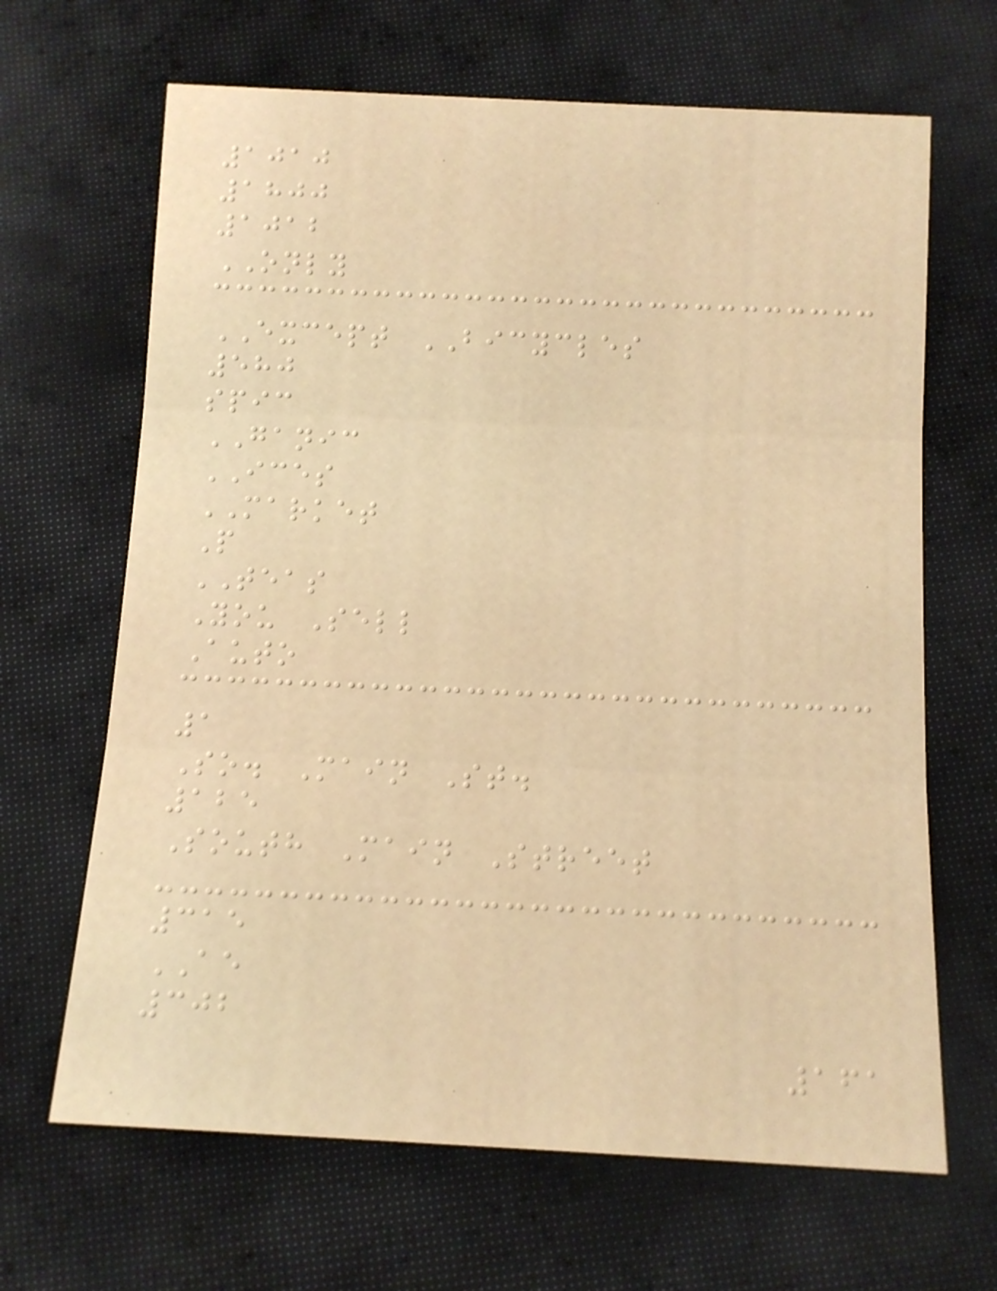1010
1800
1012
ONLY
EXCEPT BICYCLES
580
spic
GANIC
ICES
MARKET
P
TEAS
You Sell
Auto
1
So. Main St.
125
South Main Street
315
AE
302
161
